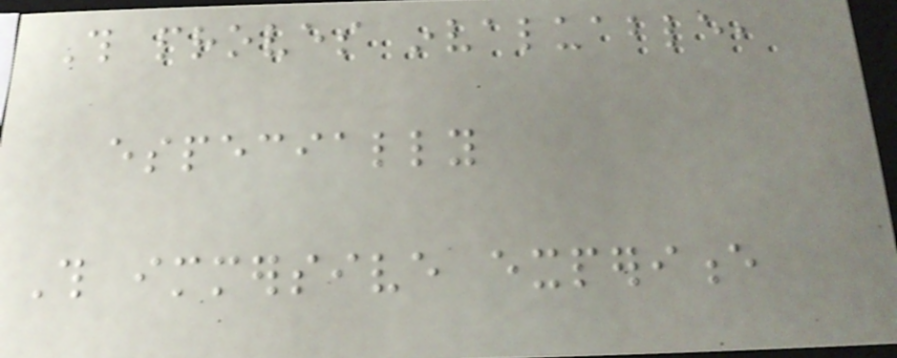This proves invaluable,
especially
This immersive experience
